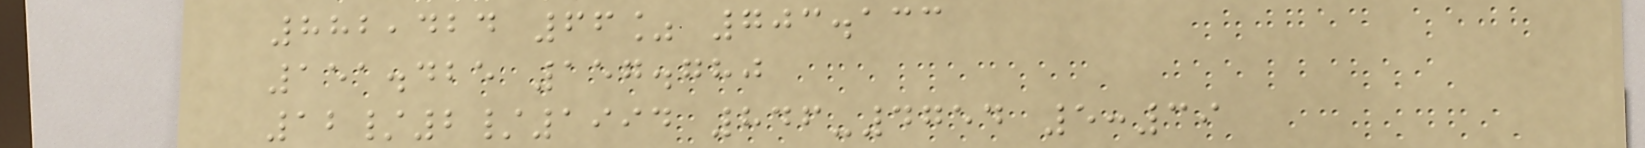882,424 66% 703.133
151.425 157.780
12/2/1994 846-4754 5:39
